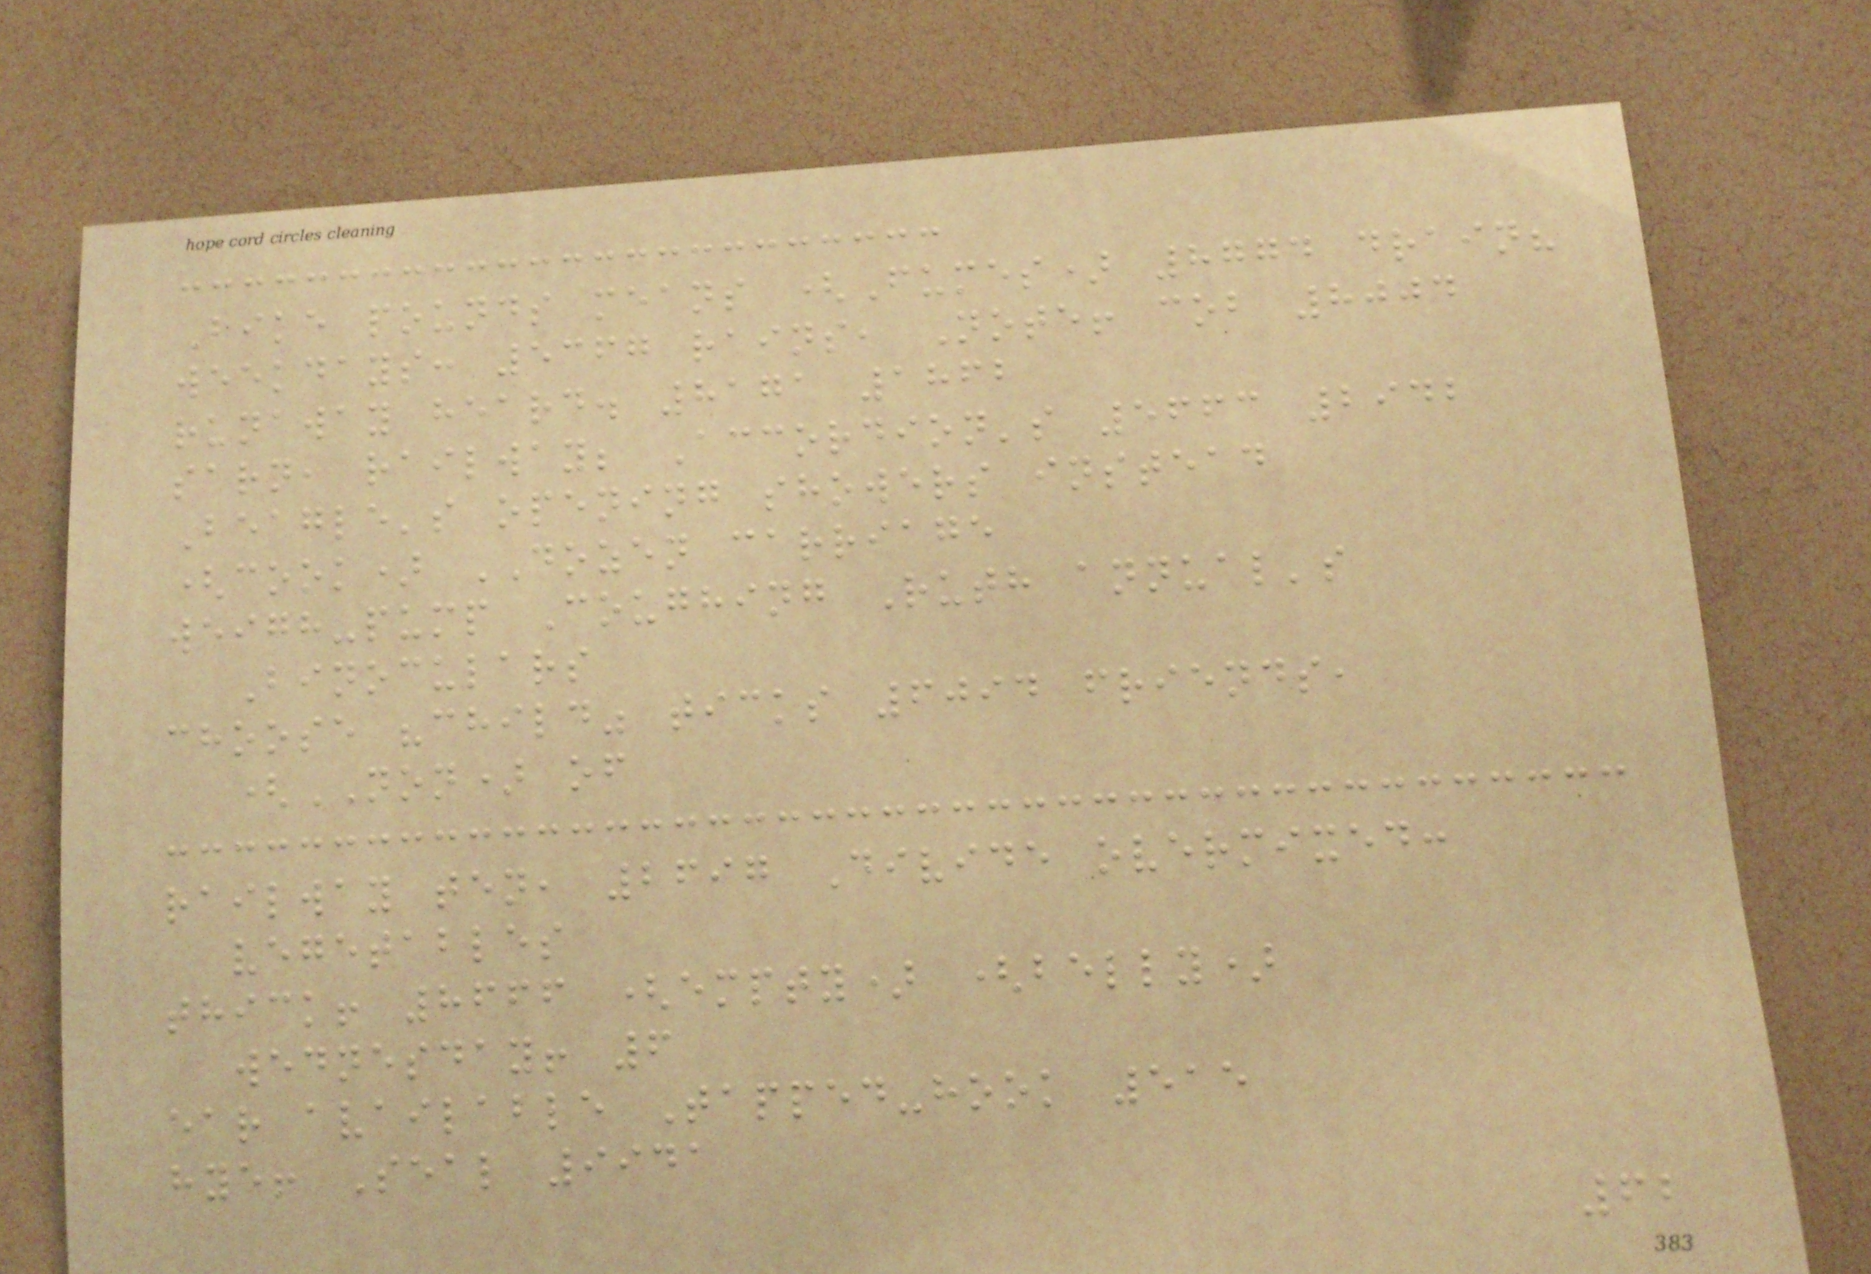Bike pounds means (Fumes) 8774 drain?
weekdays: 5367 rains, Note! cob 8004
runaway heard. 8171 1862
sarn, railway; Accordion's 5663 2942
Beagle's opening showers instead
(cook) DOZEN carriage
weigh-pump Coughing Ruth annual's
Binoculars
choose "child" ticks 6094 friends,
(NON) of
railway ten, 2697 Divide overmixed:
vegetables
thick! 8666 (empty) (belly)
wednesday! 6
ear available Tapped-hook 515
hye! Seal 9941
62
